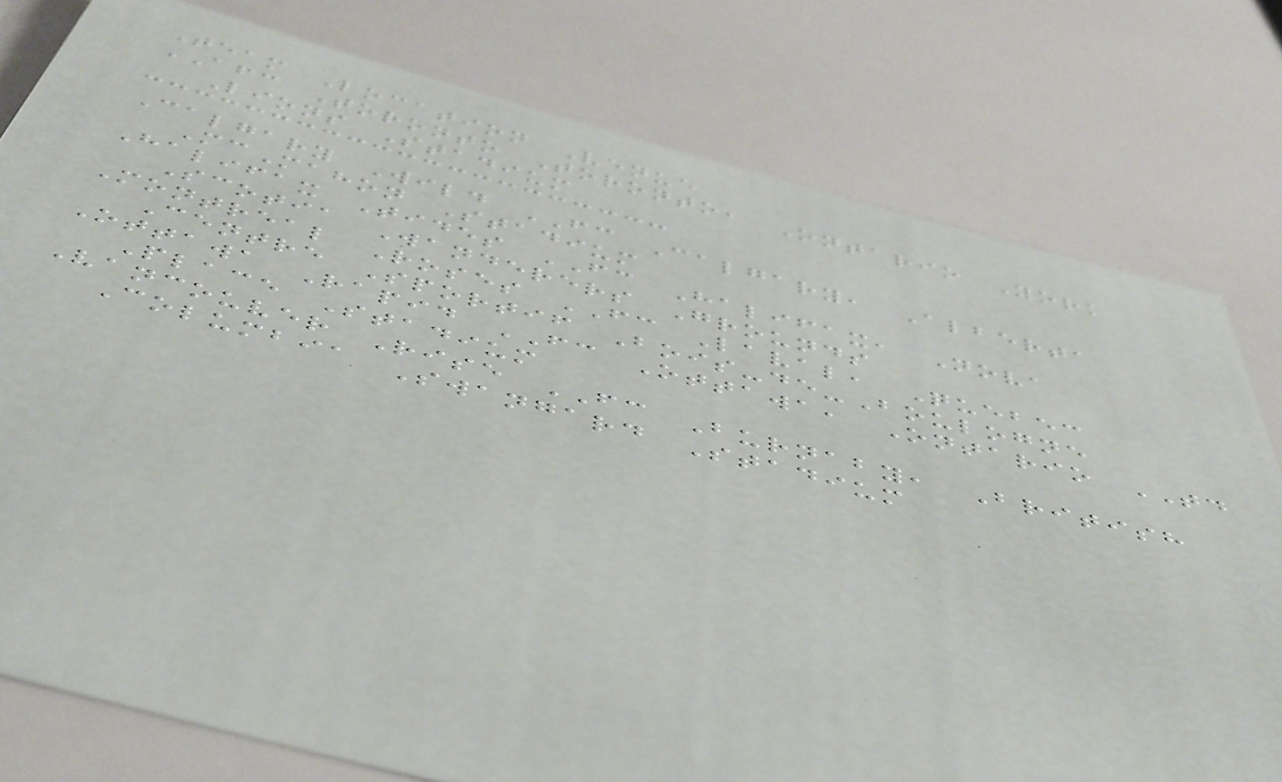Team Location Venue
AFC Toronto Toronto, Ontario York
Lions Stadium
Calgary Wild FC Calgary, Alberta
McMahon Stadium
Halifax Tides FC Halifax, Nova
Scotia Wanderers Grounds
Montreal Roses FC Laval, Quebec
Centre Sportif Bois-de-Boulogne
Ottawa Rapid FC Ottawa, Ontario TD
Place Stadium
Vancouver Rise FC Burnaby, British
Columbia Swangard Stadium
